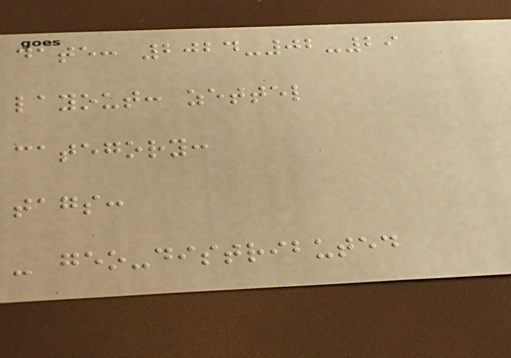date: 2024-02-29
layout: zettel
category:
tags:
- geo-distributed
